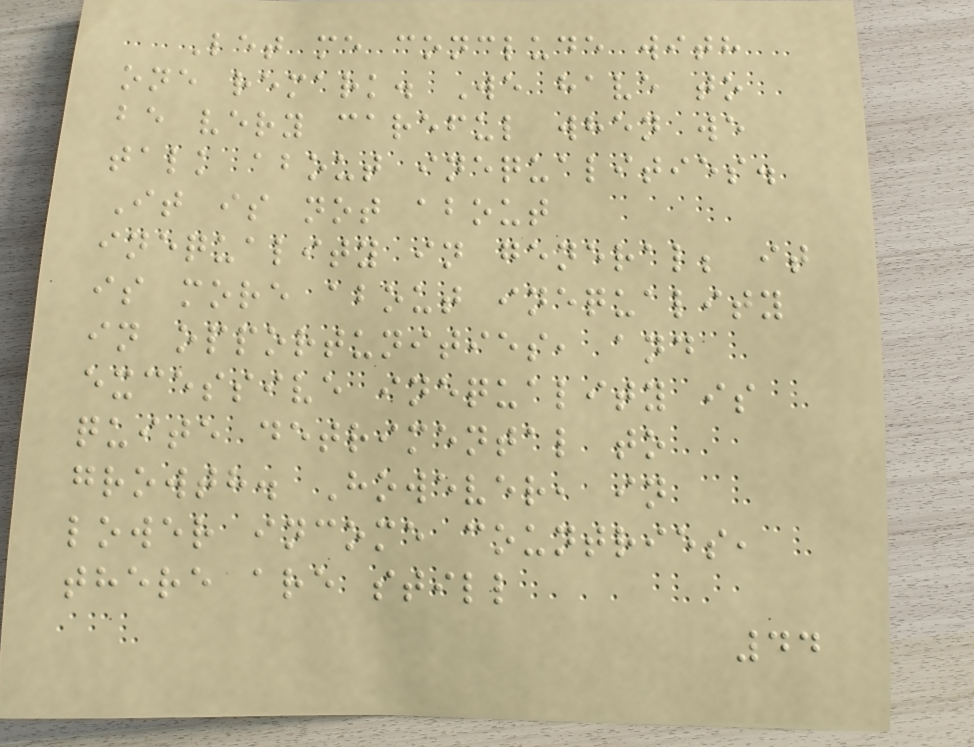Let me conclude with
one remark. We have to
be very careful when we
talk about inequalities.
It is not about
inequality in general; it
is more about inequality
in opportunities, and
excessive inequality is
quite detrimental to
growth. However, in
lower income countries,
there are still
44
